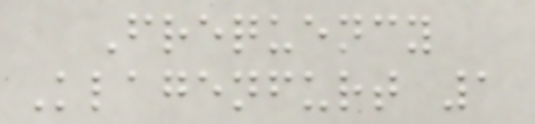Frequency
Klagenfurt 1
